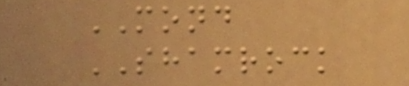MOND
SHAMROCK
